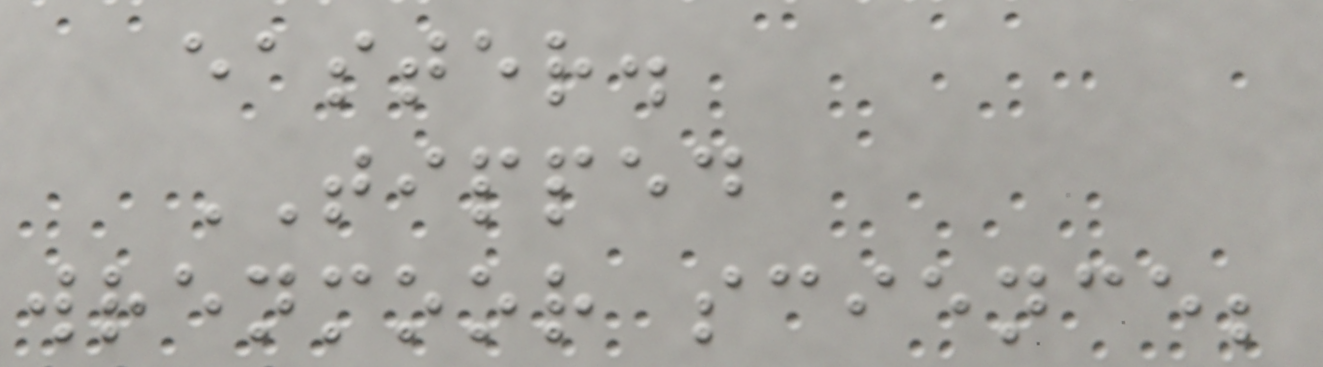easter.
TIPPED
wrenmoor science;
